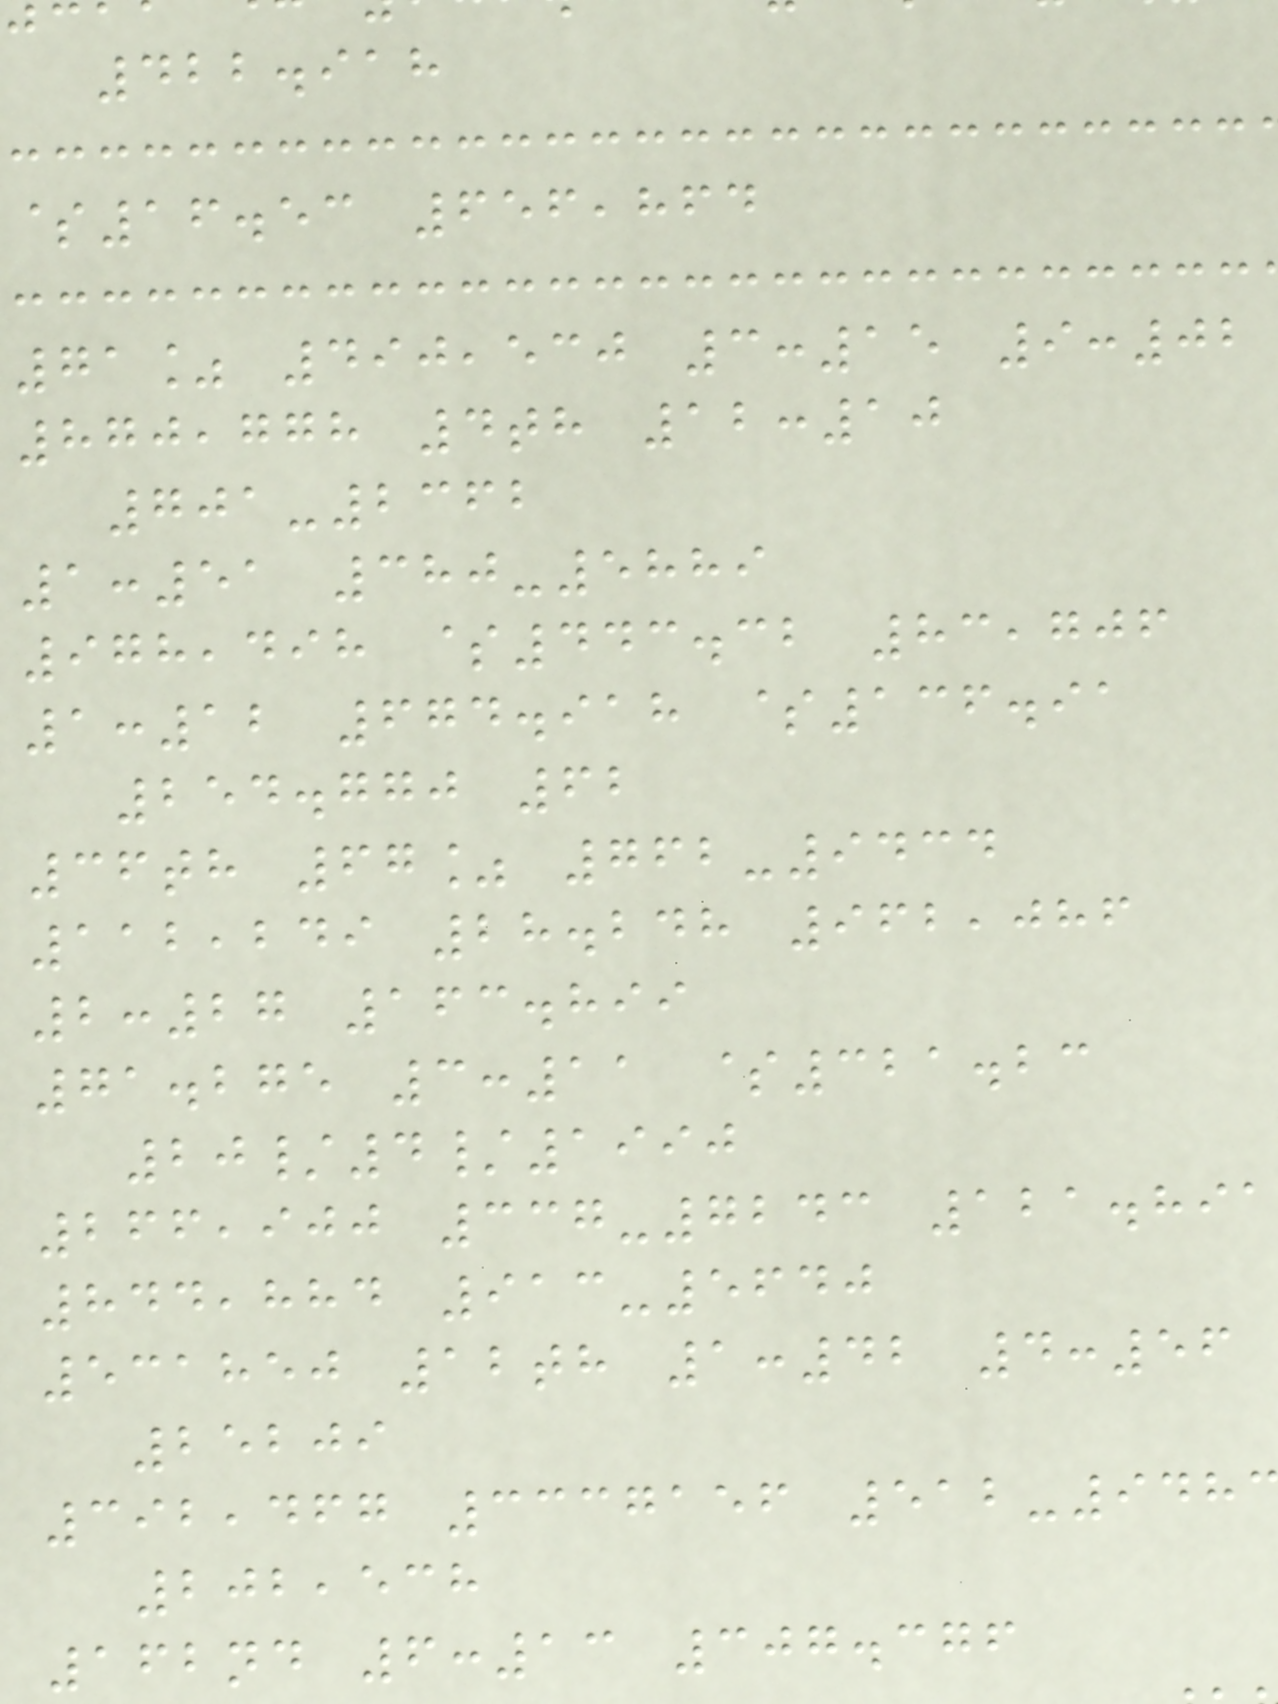422.918
$16.53 656,864
71% 490,530 3:15 9:02
870,778 4th 12:10
701-2362
1:51 380-5889
978,498 $443.32 83,706
1:12 674.918 $136.91
254.770 62
36th 67% 762-9434
112,249 28.248 962,086
2:27 163.899
71.275 3:11 $321.23
20/4/1990
266,900 337-7243 121.891
844,884 913-5640
531850 12th 1:42 4:56
25209
392,467 3337156 512-948
202,538
162nd 6:13 307.376
